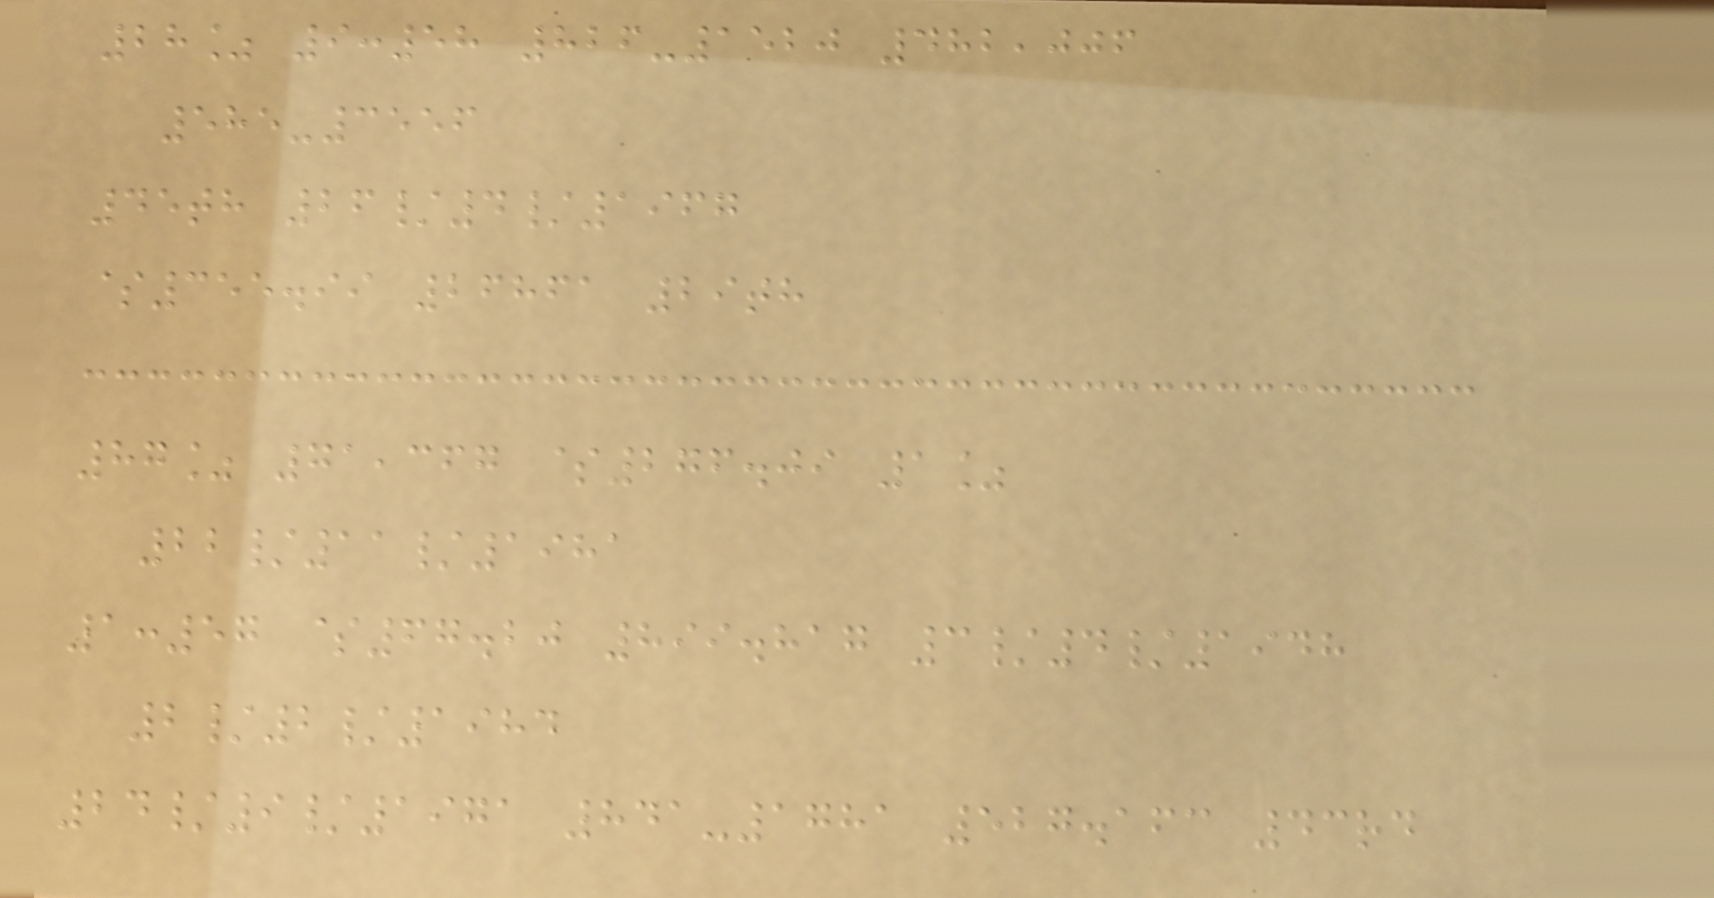28% 9:58 826-1520 482,006
585-3556
45th 26/4/1967
$355.99 26861 29th
87% 71,367 $276.09 1%
22/11/1981
1:57 $67.20 899.817 3/4/1948
2/2/1984
24/9/1971 841-1781 527.163 43rd
